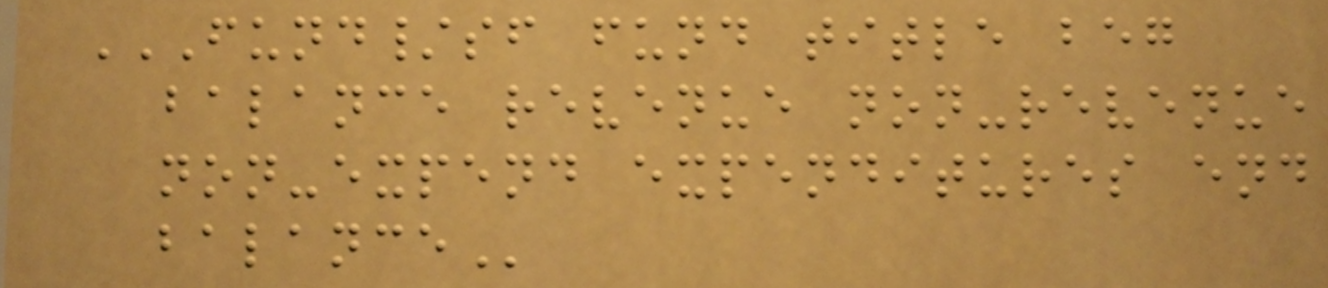FUND/SF FUND TITLE BEG
BALANCE REVENUE NON-REVENUE
NON-EXPEND EXPENDITURES END
BALANCE
